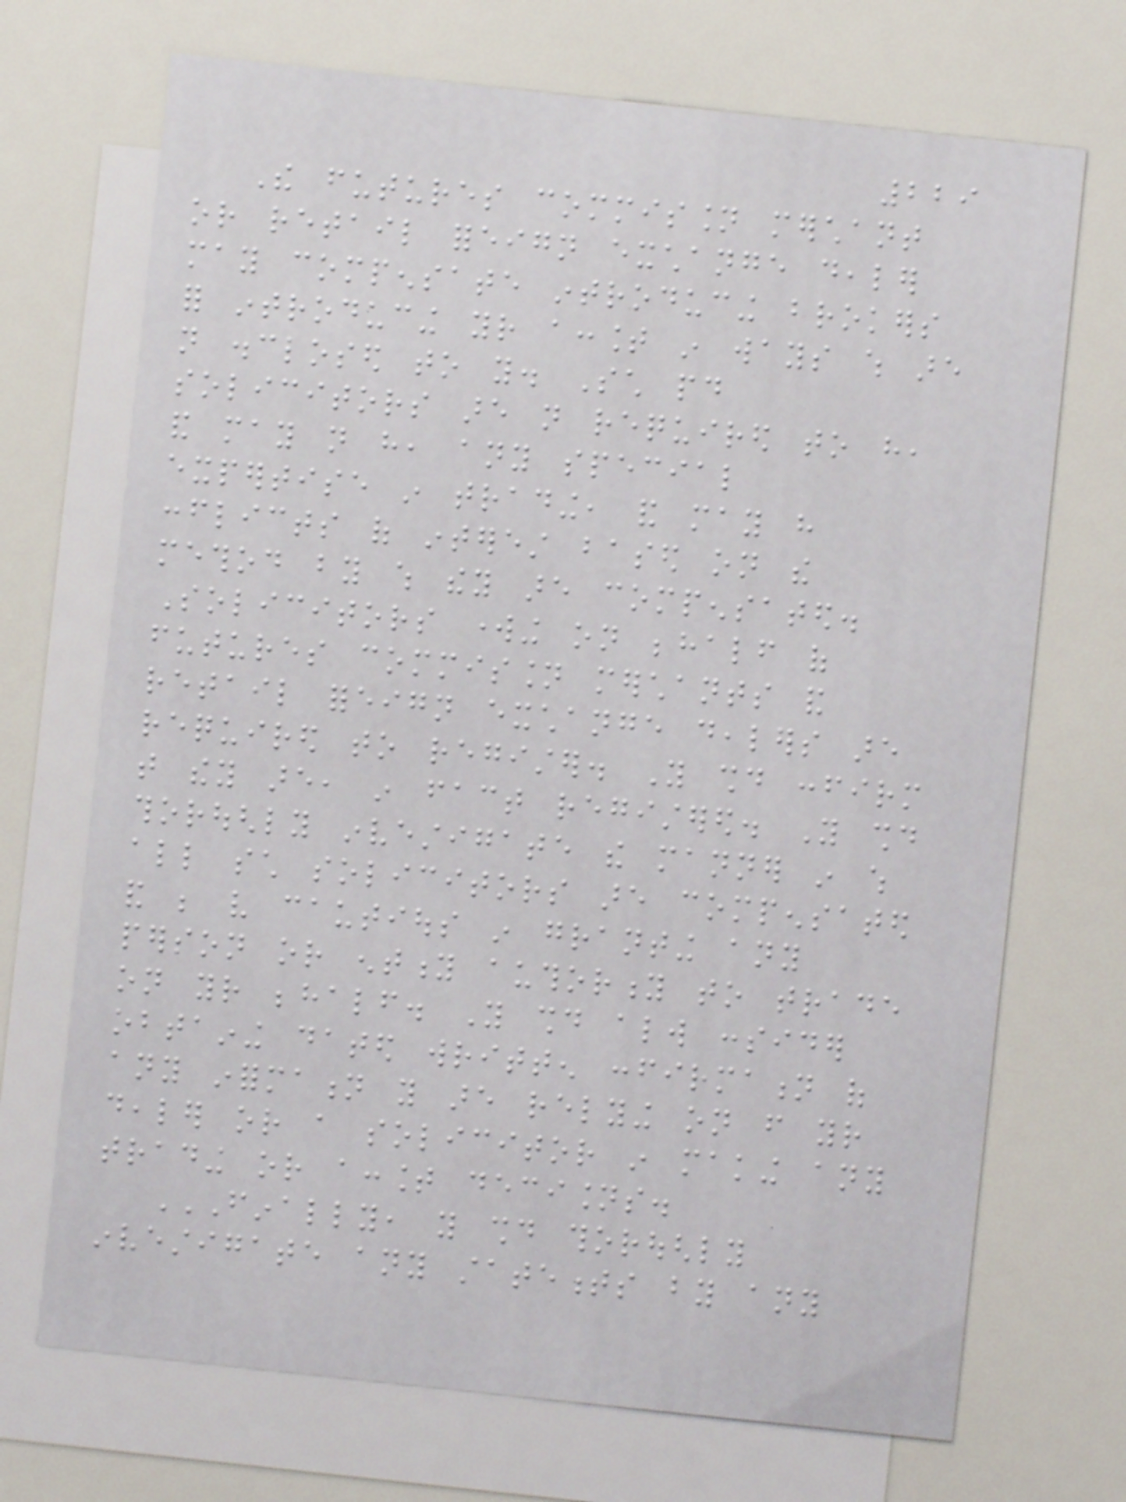229
The futures commission merchant
or retail foreign exchange dealer
may compensate introducing brokers
for introducing your account in ways which are
not disclosed to you. Such paid
solicitors are not required to have,
and may not have, any special
expertise in trading, and may have
conflicts of interest based on the
method by which they are compensated.
Solicitors working on behalf of
futures commission merchants and
retail foreign exchange dealers are
required to register. You should confirm
that they are, in fact registered. You should
thoroughly investigate the manner in which
all such solicitors are compensated
and be very cautious in granting any
person or entity authority to trade
on your behalf. You should always consider
obtaining dated written confirmation of
any information you are relying on from your
dealer or a solicitor in making any
trading or account decisions.
FINALLY, YOU SHOULD THOROUGHLY
INVESTIGATE ANY STATEMENTS BY ANY
